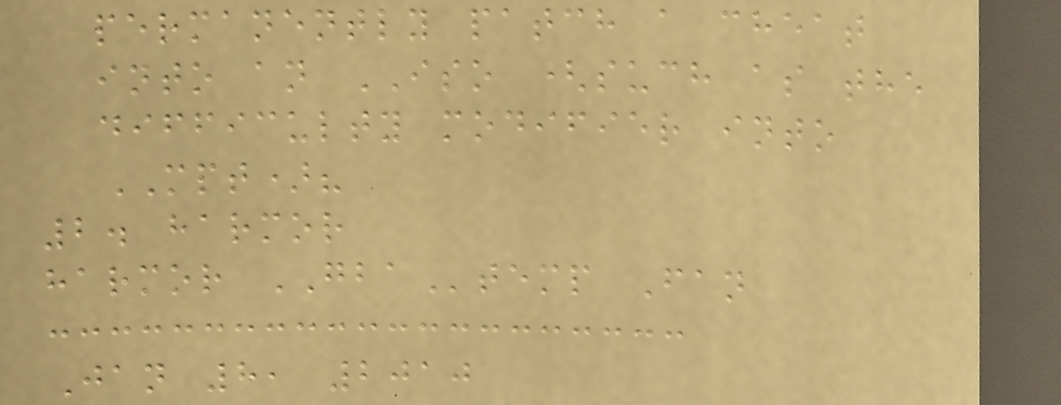permanently patch a cheat
into an ISO (such as the
difficulty modifier into
MPT)?
2. harmor
harmor GBAtemp Fan
Jan 8, 2010
